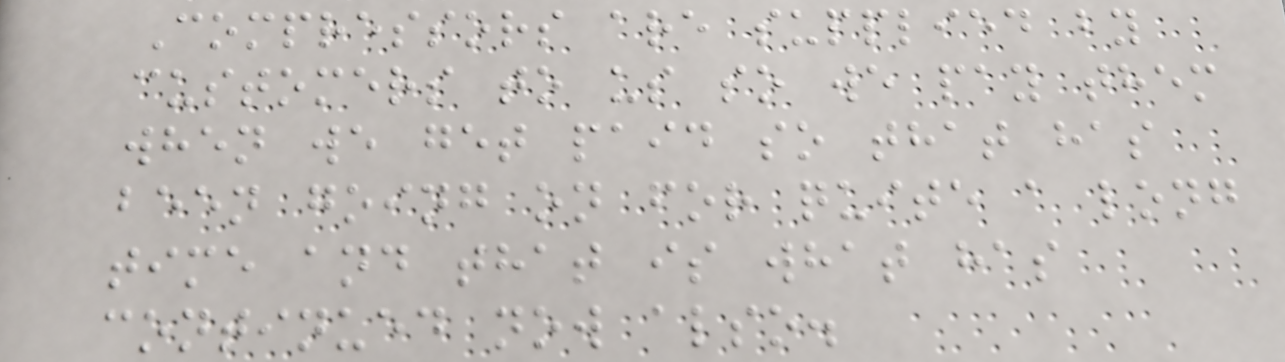Compressors are supplied by
customers to us so we pay them
when we get paid so that has
been going on for quite a long
time and that is what has
continued now also.
